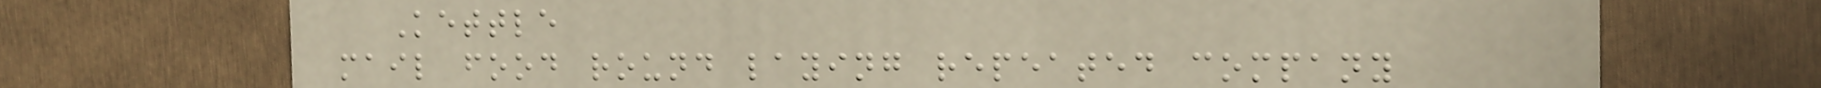Kettle
mail food round laying repeated company
